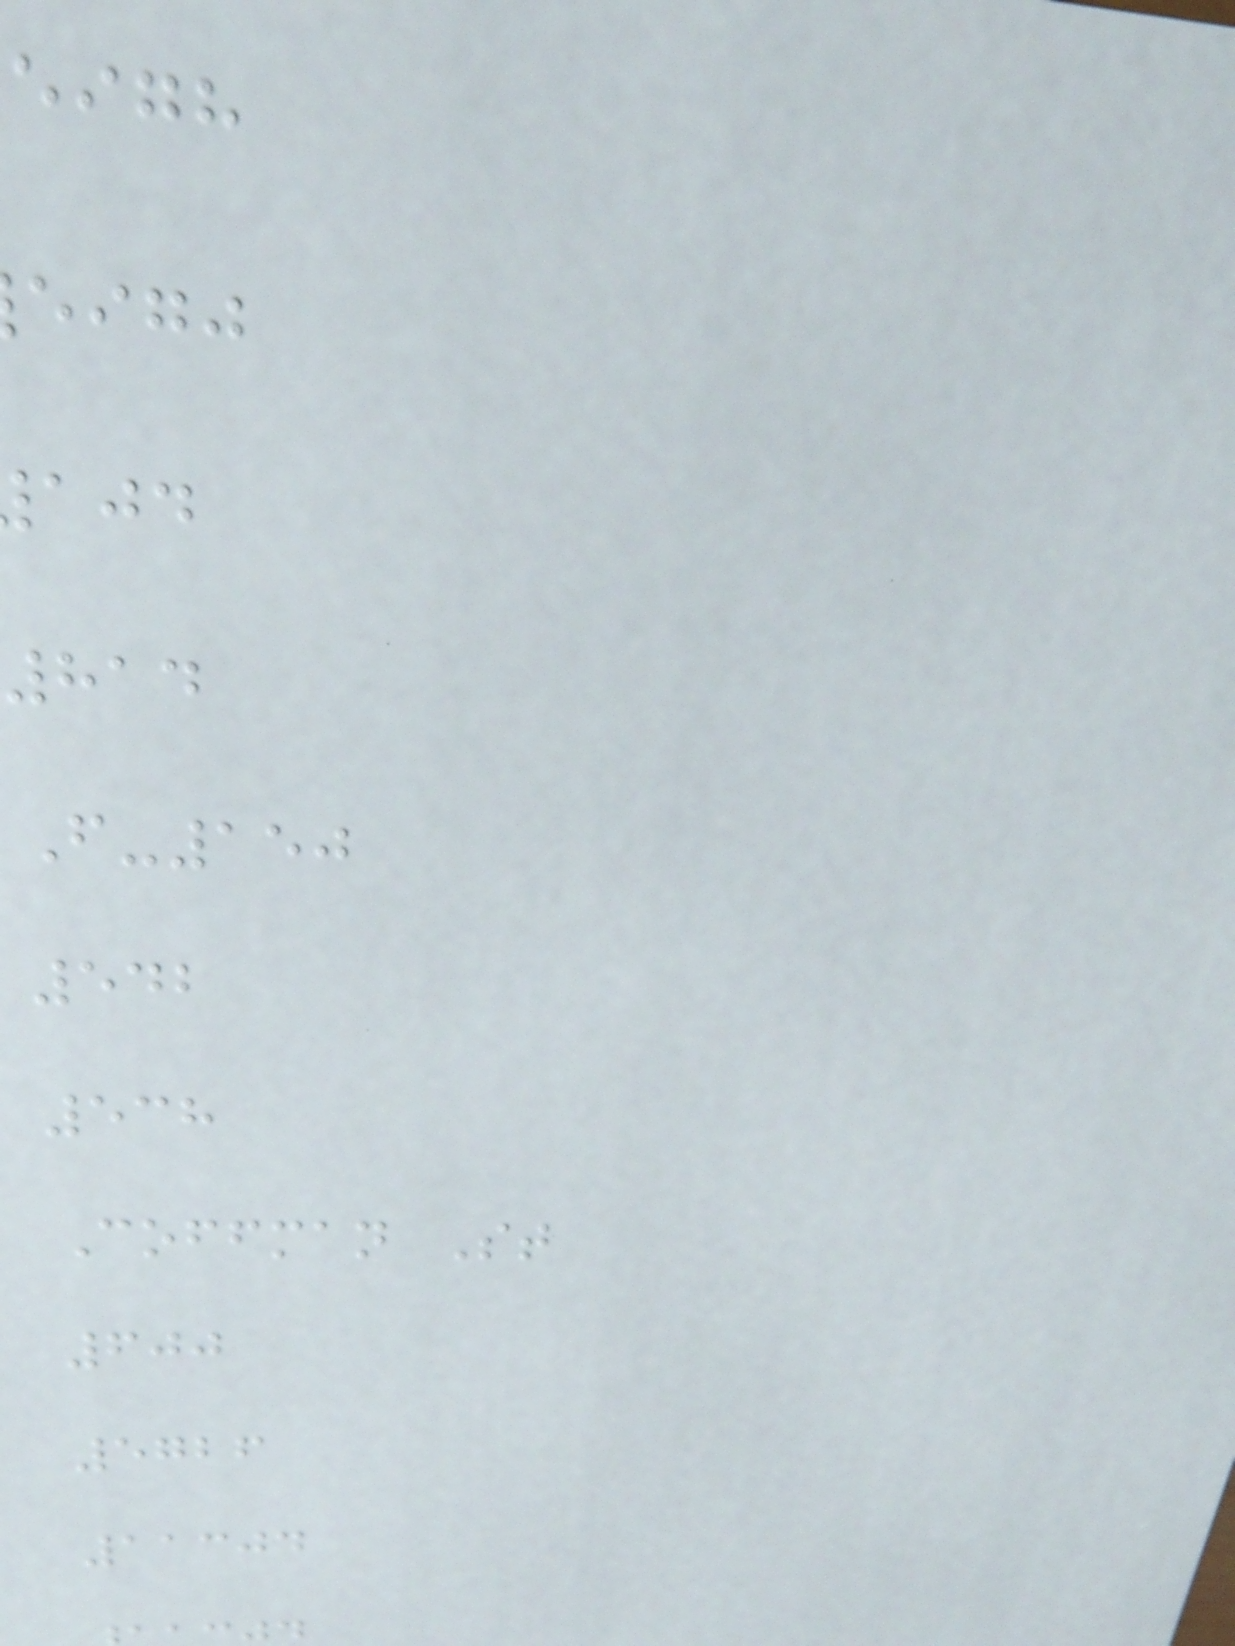eigh
eigj
814
F-150
542
538
Coffman St
600
5726
11304
